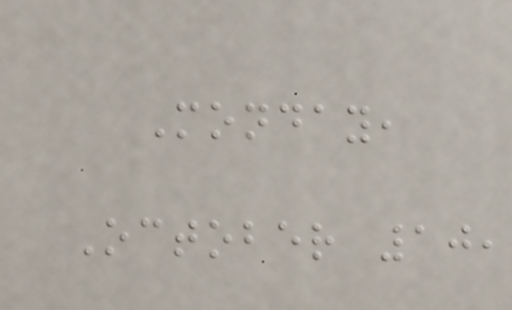Monday,
October 10,
